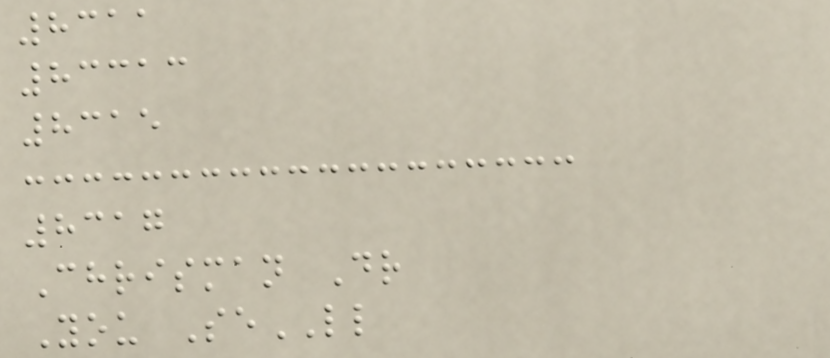8311
83313
8315
8317
Chrisman Dr
You SeLL
